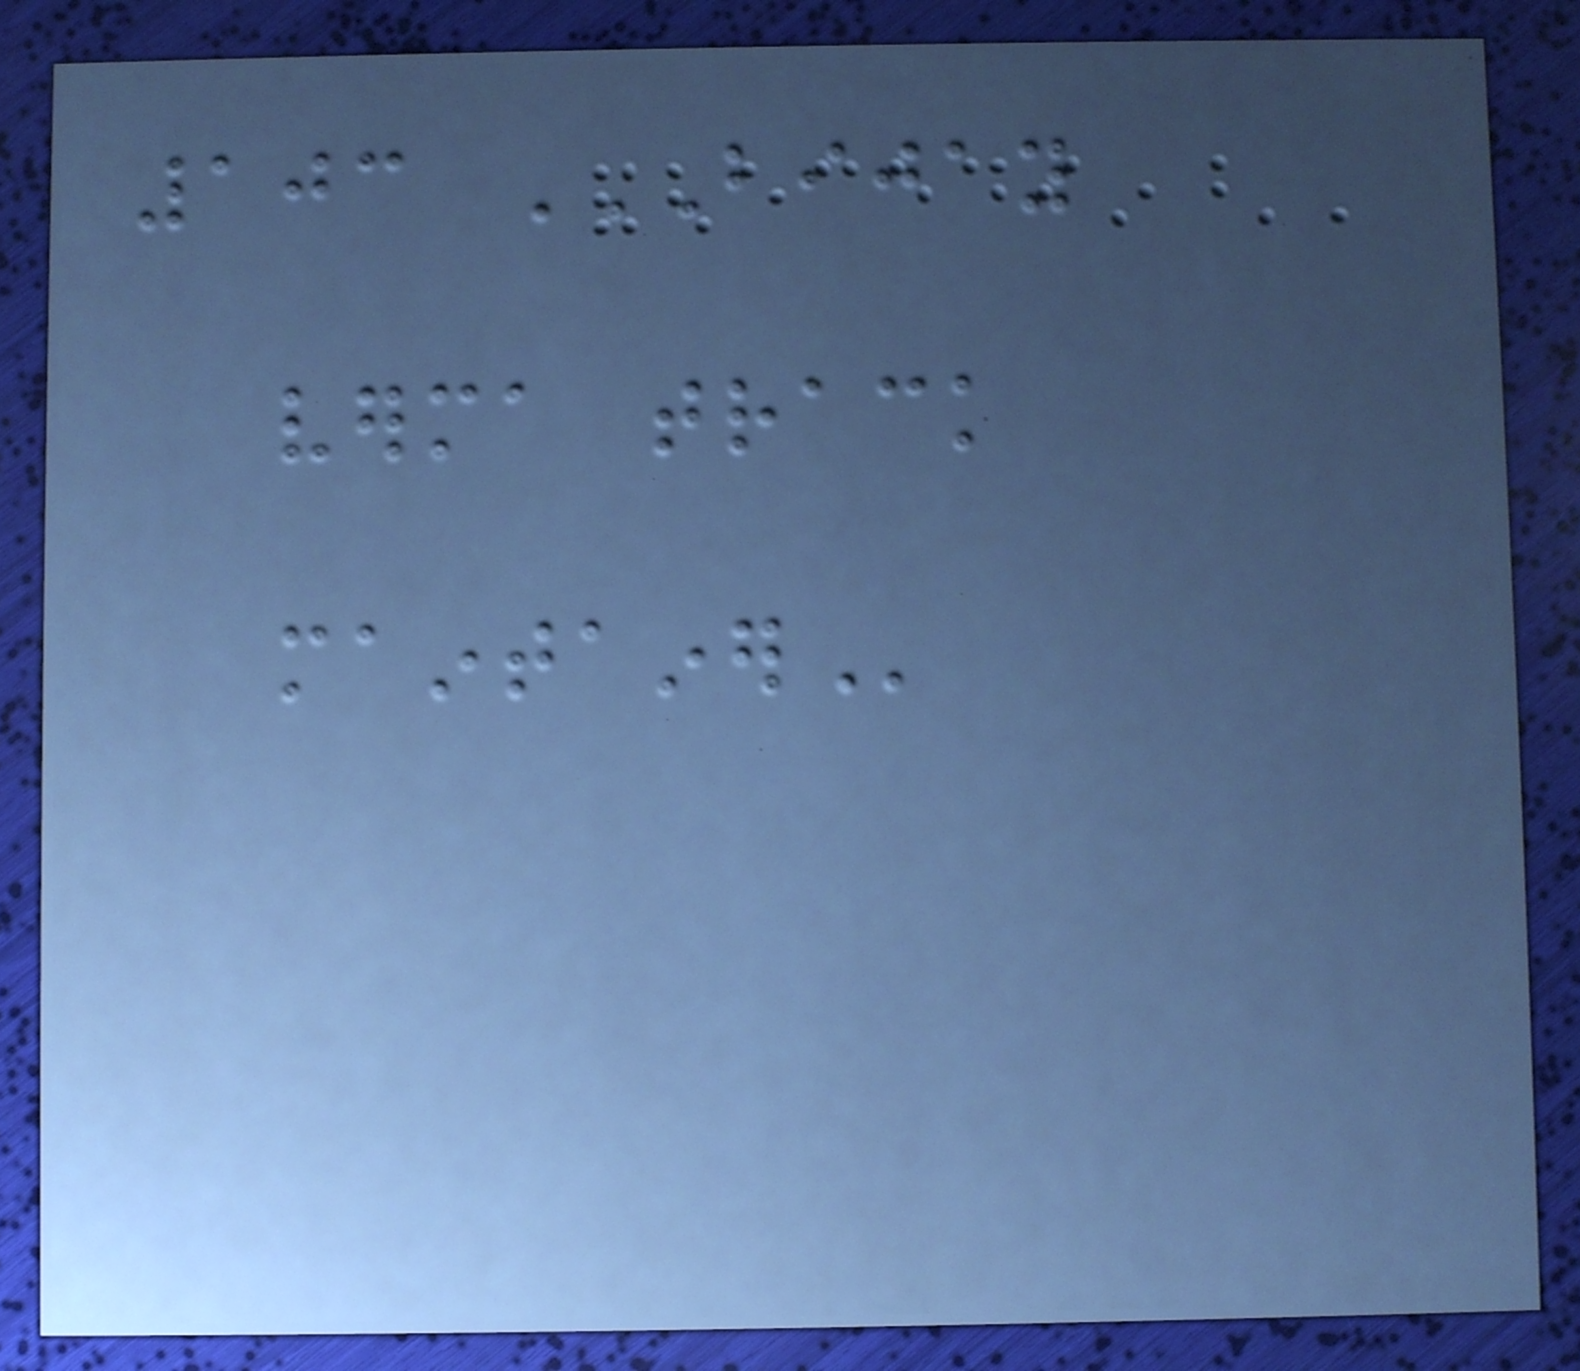103 BIJAY
VERMA TRACK
MAINTAINER
